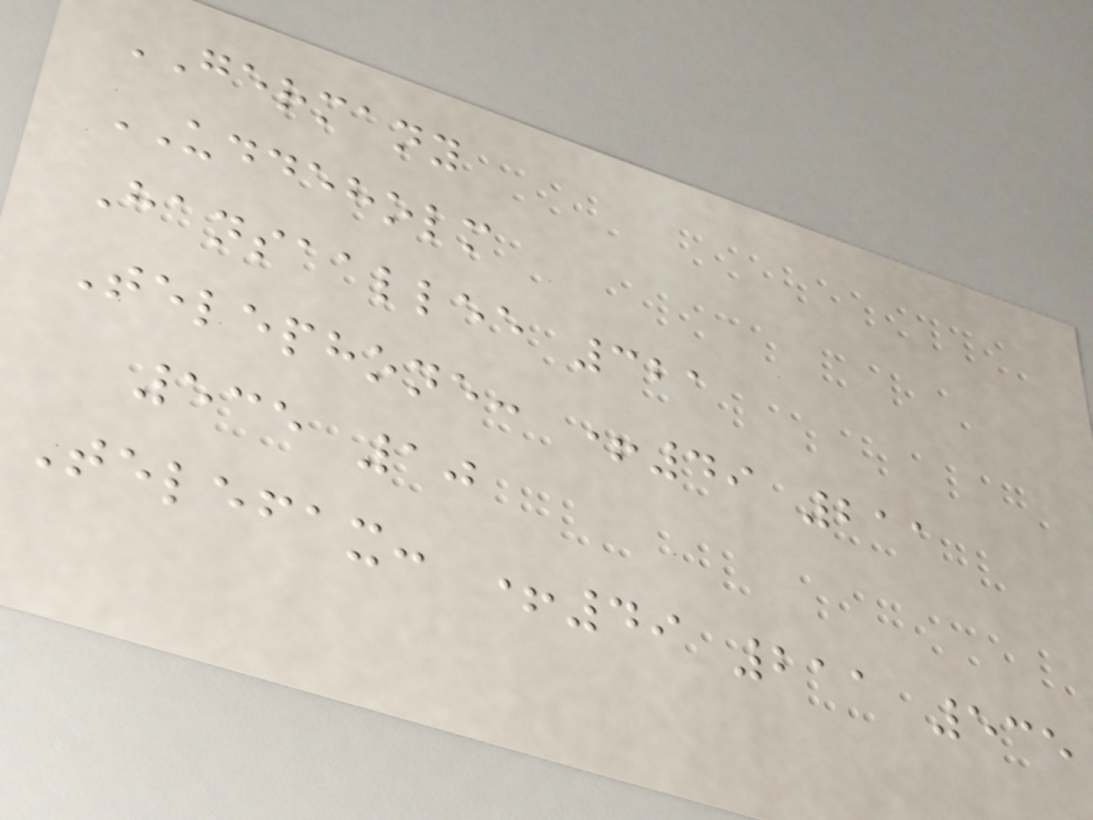GERMANY
UDDEHOLM
Hansaallee 321
Telephone: +49 211
535 10
Telefax: +49 211 535
